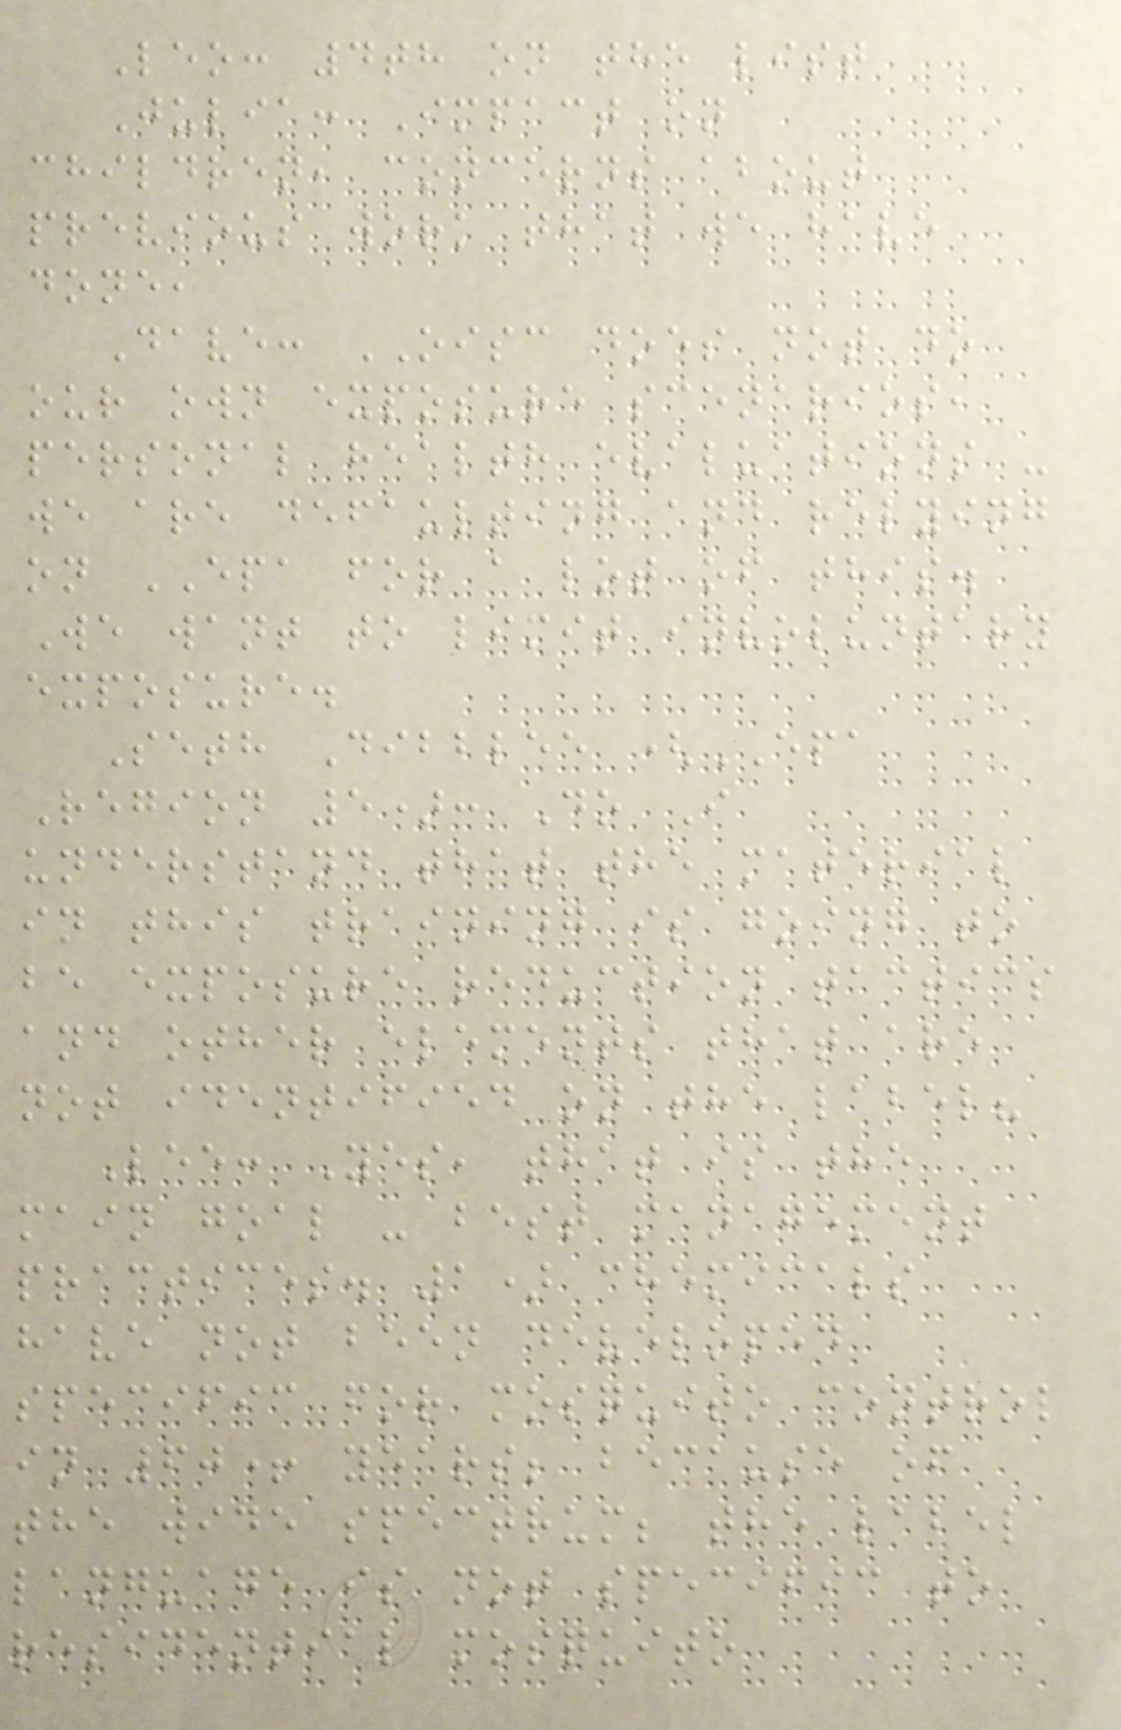Leo: 4th on the list
Julia: Impact on
children, concerns about
previous work that we have
done,
Dave: OISC does not do
our own exposure scenarios,
personal health evaluations -
we are defaulting and relying
on EPA for a lot of this.
We want to limit involuntary
exposure.
Seth Dibblee (EPA
Region 5): Do I
understand that the material
in this training is going to
be exposure reduction tactics
and other elements that are
not identified on the label?
Lee: Yes, that is the
main goal - best management
practices. 1) chemicals
have not been developed
specific for mosquito control
in 60+ years; because of
the wide spectrum; the label
language is not specific to
residential mosquito
